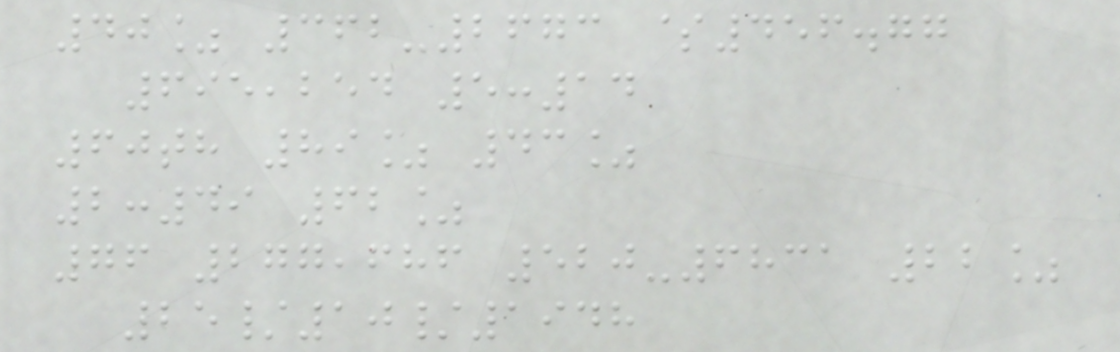40% 362-2673 $456.77
695,254 5:14
60th 89% 43%
2:49 62%
76 277,686 520-6831 22%
25/10/1948
